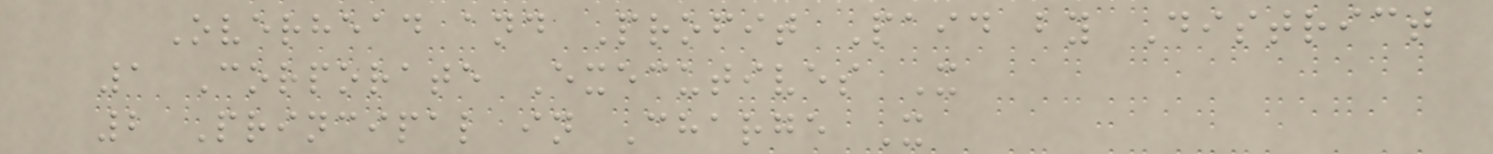Overhead and Profit Paid by District
1 Corporate Executives X
2 Principal in Charge X
